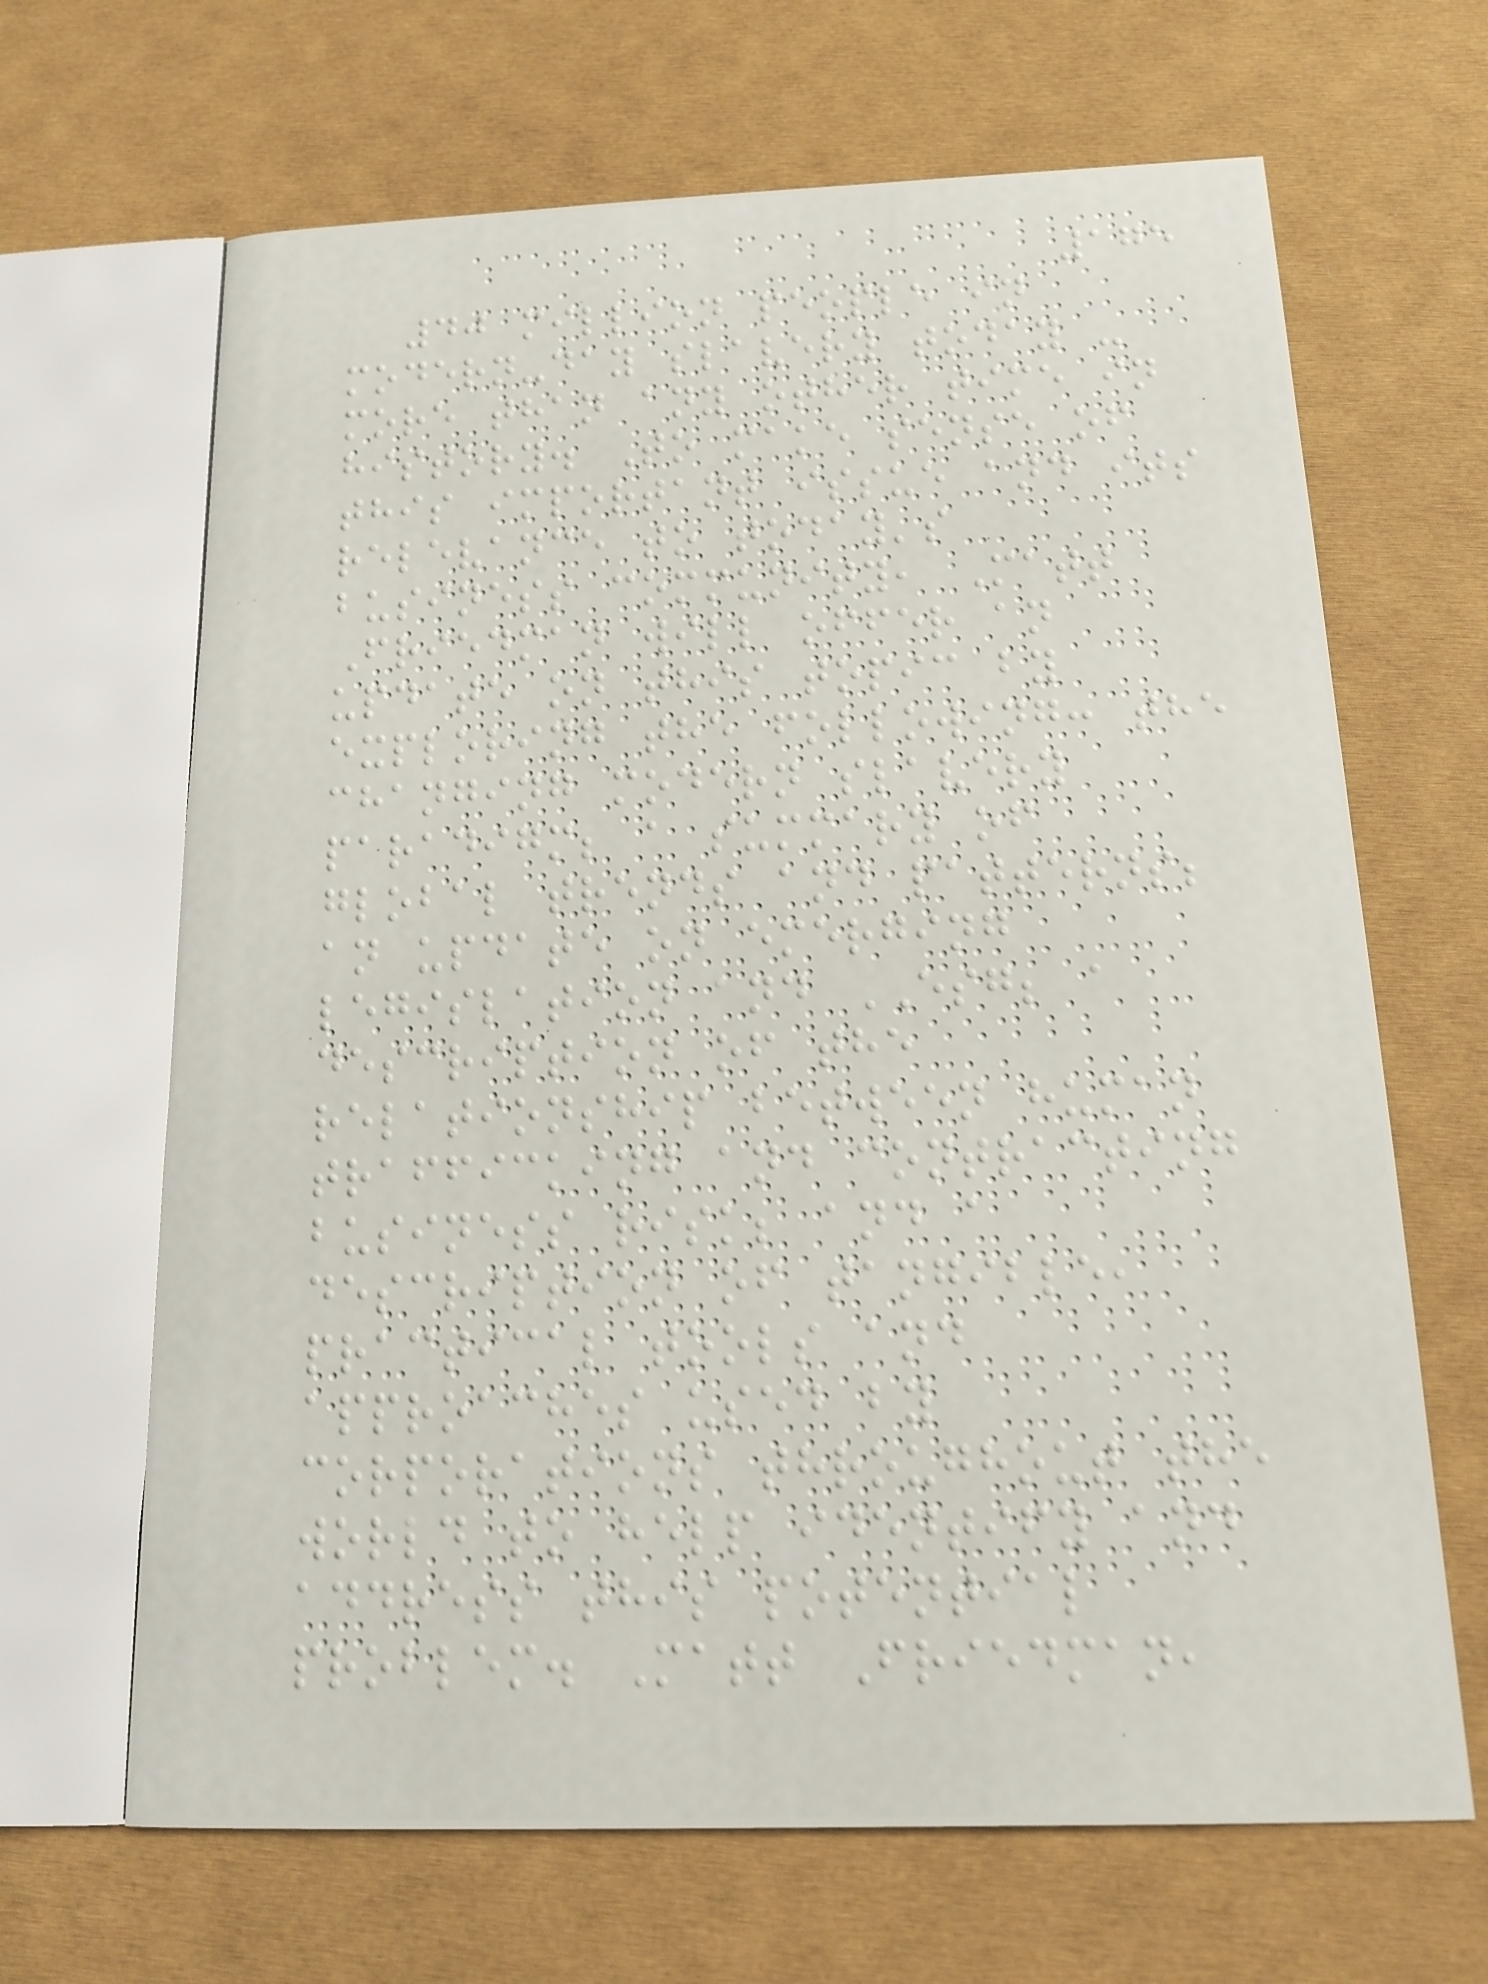175
40 million people in
modern-day slavery today -
more than any other time in
history. To make sense of
this important issue and its
relevance to today's
business community, Matt
Friedman will offer an
update on this topic by
exploring the following: the
changing modern slavery
paradigm; a summary of
global trends and patterns;
an update on emerging
legislation and ESG; a
description of the
relationship between human
trafficking and contracting
business risk; and a
description of tangible,
practical tools and
approaches used by
corporations throughout the
world to help identify and
address this potential
problem. Matt Friedman,
